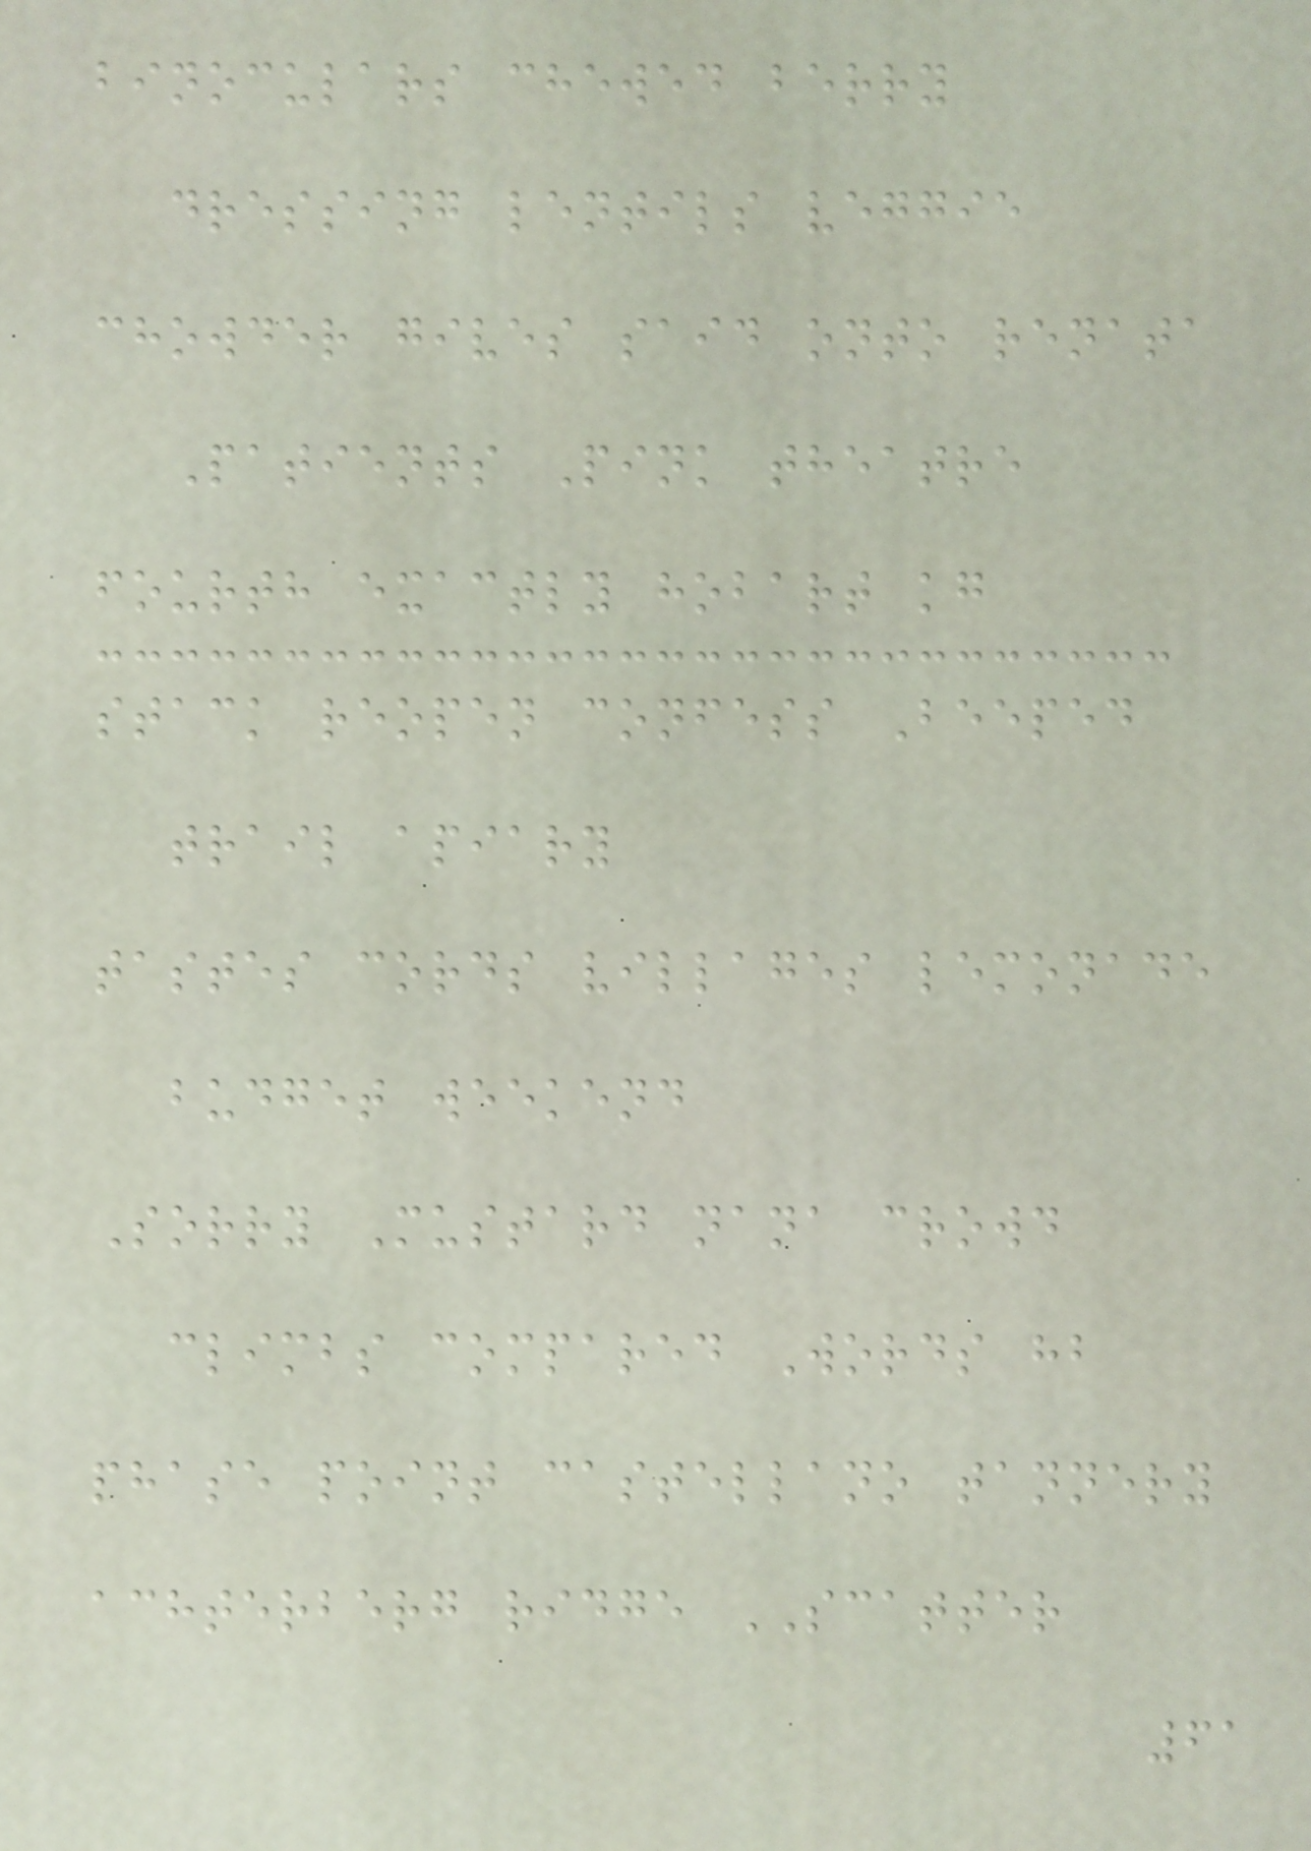binoculars chewed berry
dressing lentils veggie
chowder gives said onto renata
Patients Pink theatre
fourth exactly hobart kg
stack reopen confess Beeped
trail apiary
tastes cords villages lemonade
budget weekend
Sorry Mustard nana crowd
climbs compared Words hb
phase point castellano tannery
achterberg ridge SCATTER
61
